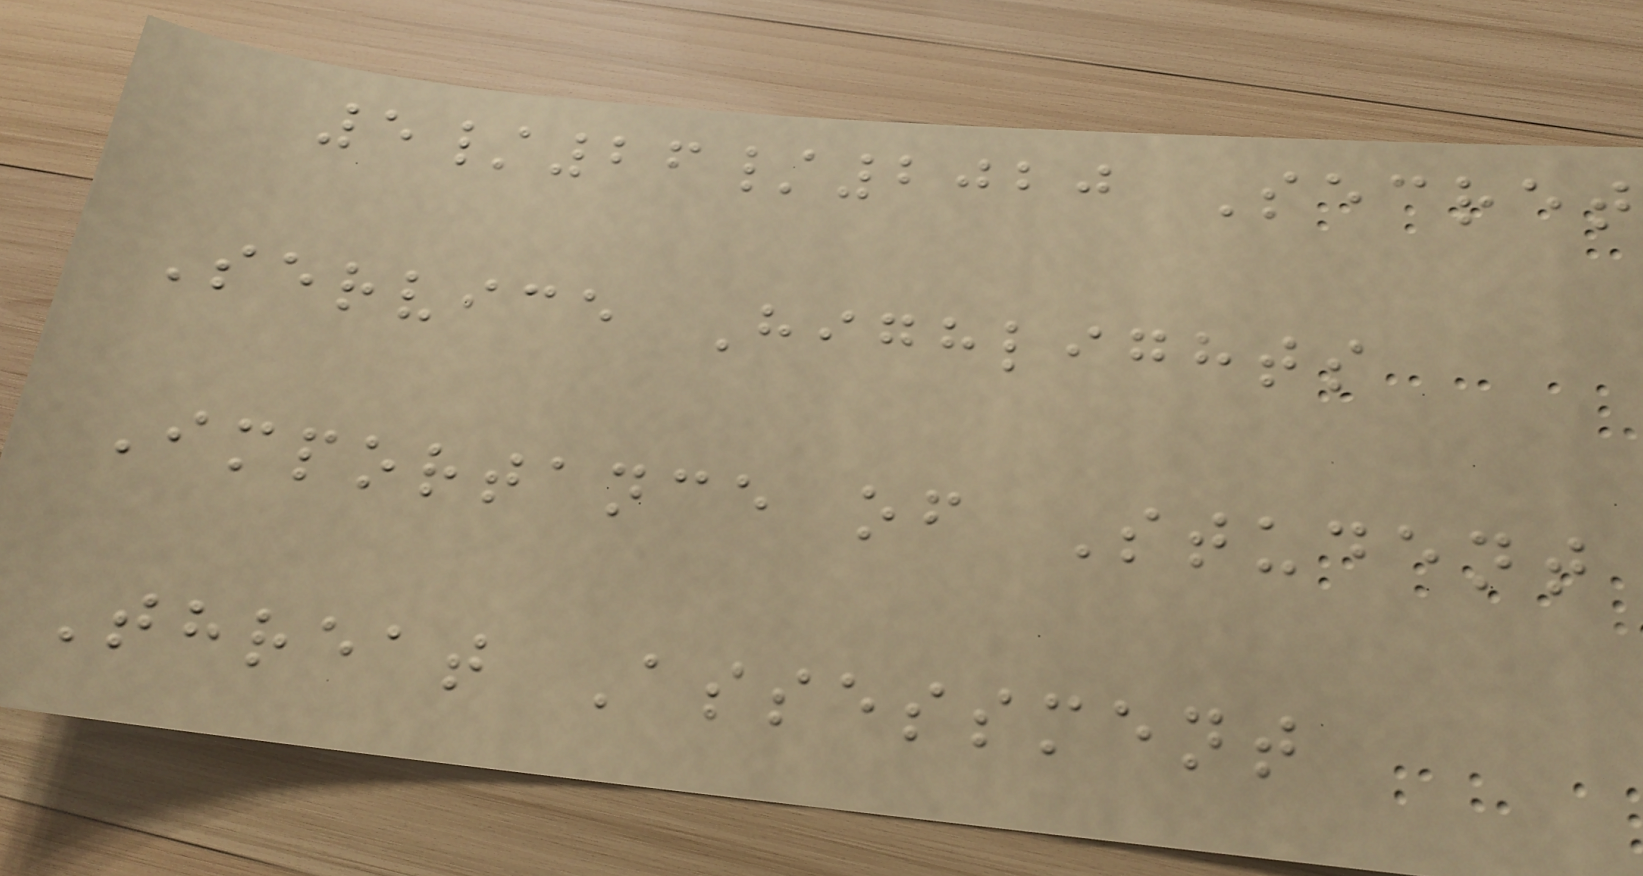5/26/2020 Secret
Service Highlights
Importance of Student
Threat Assessment
